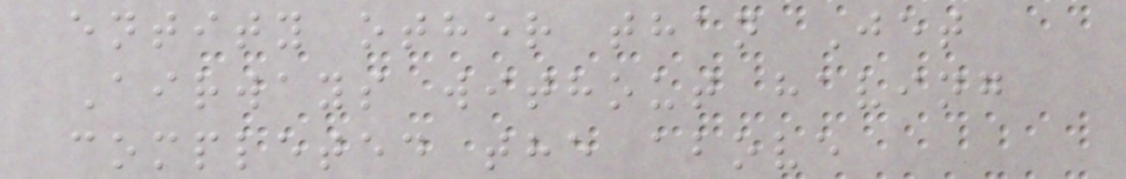entity other than Jet
Airways without having
completed the above
